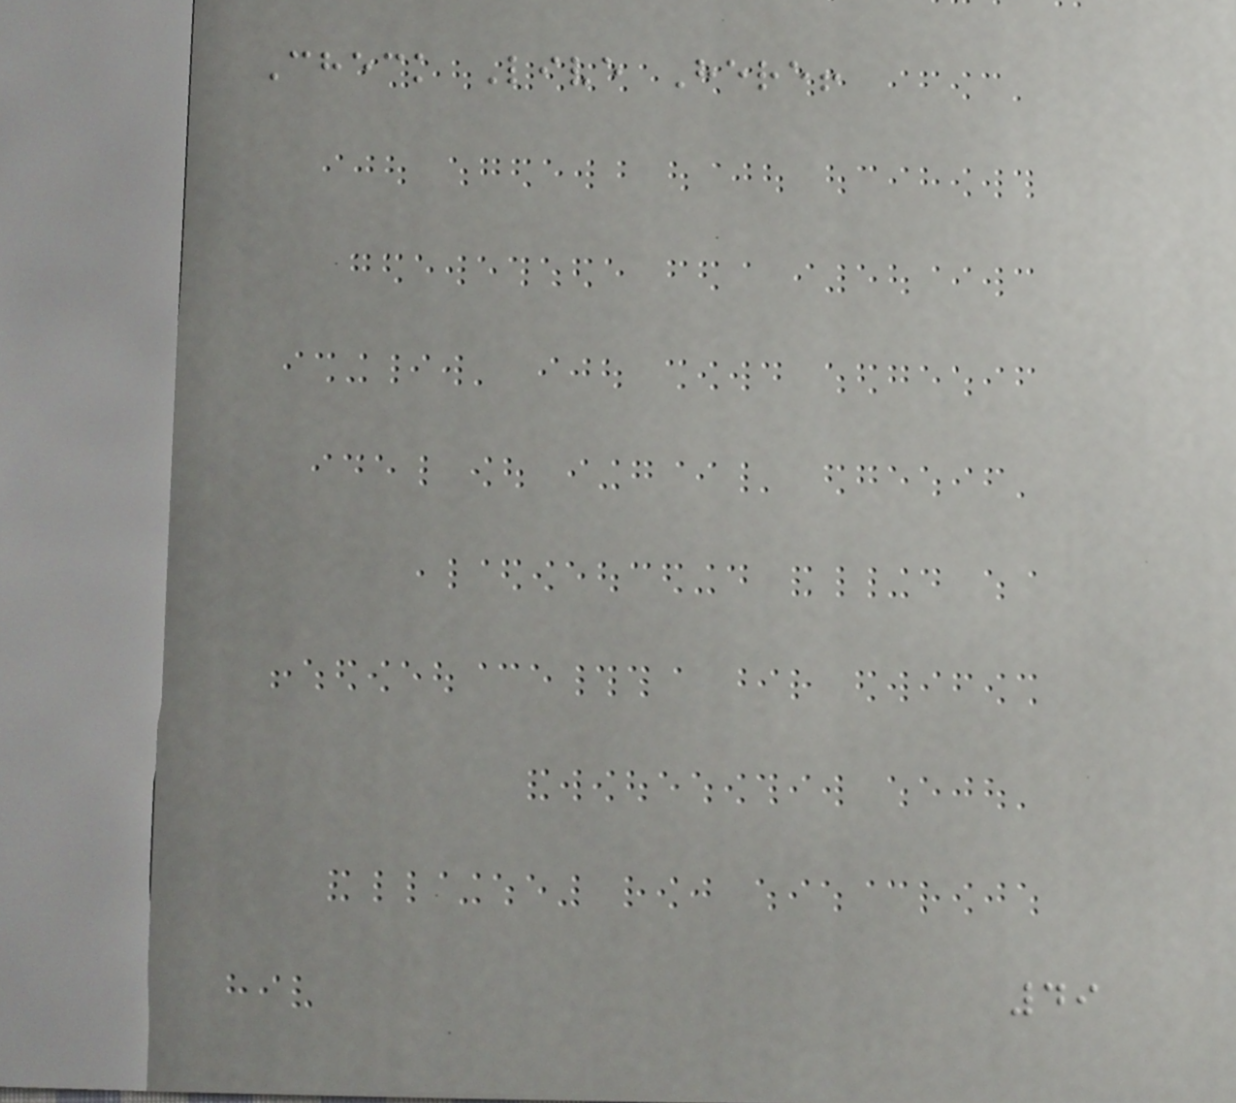Check Live Here!
49
